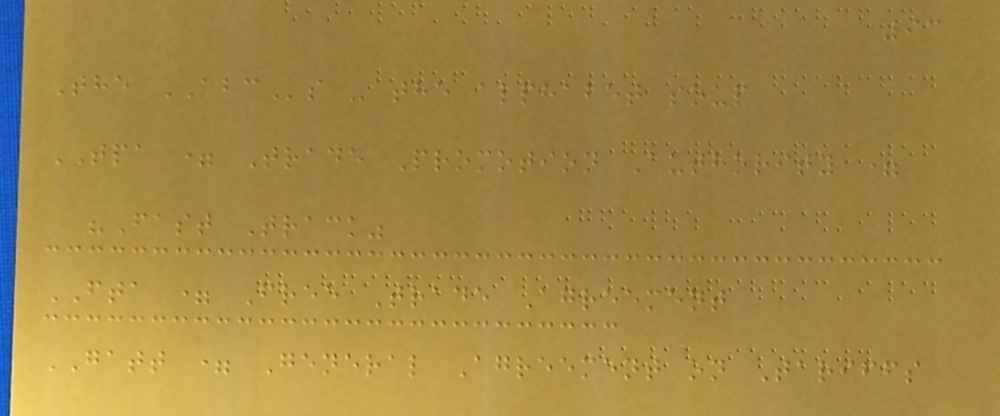93
The ABCs - the alphabet soup
TPA = Trade Promotion Authority =
"Fast Track"
FTA = Free Trade Agreement
GATT = General Agreement on Tariffs
